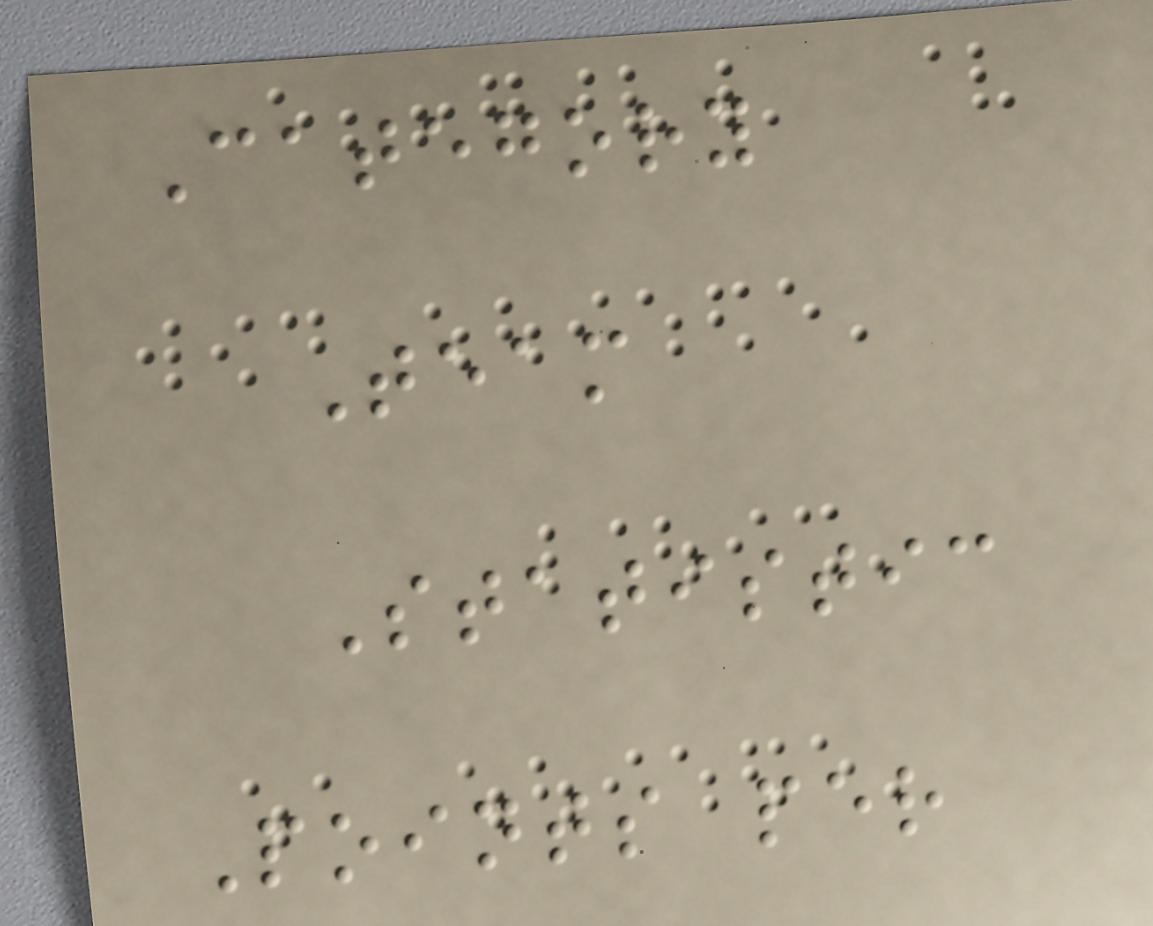Category
Team
Statistic
Points per
